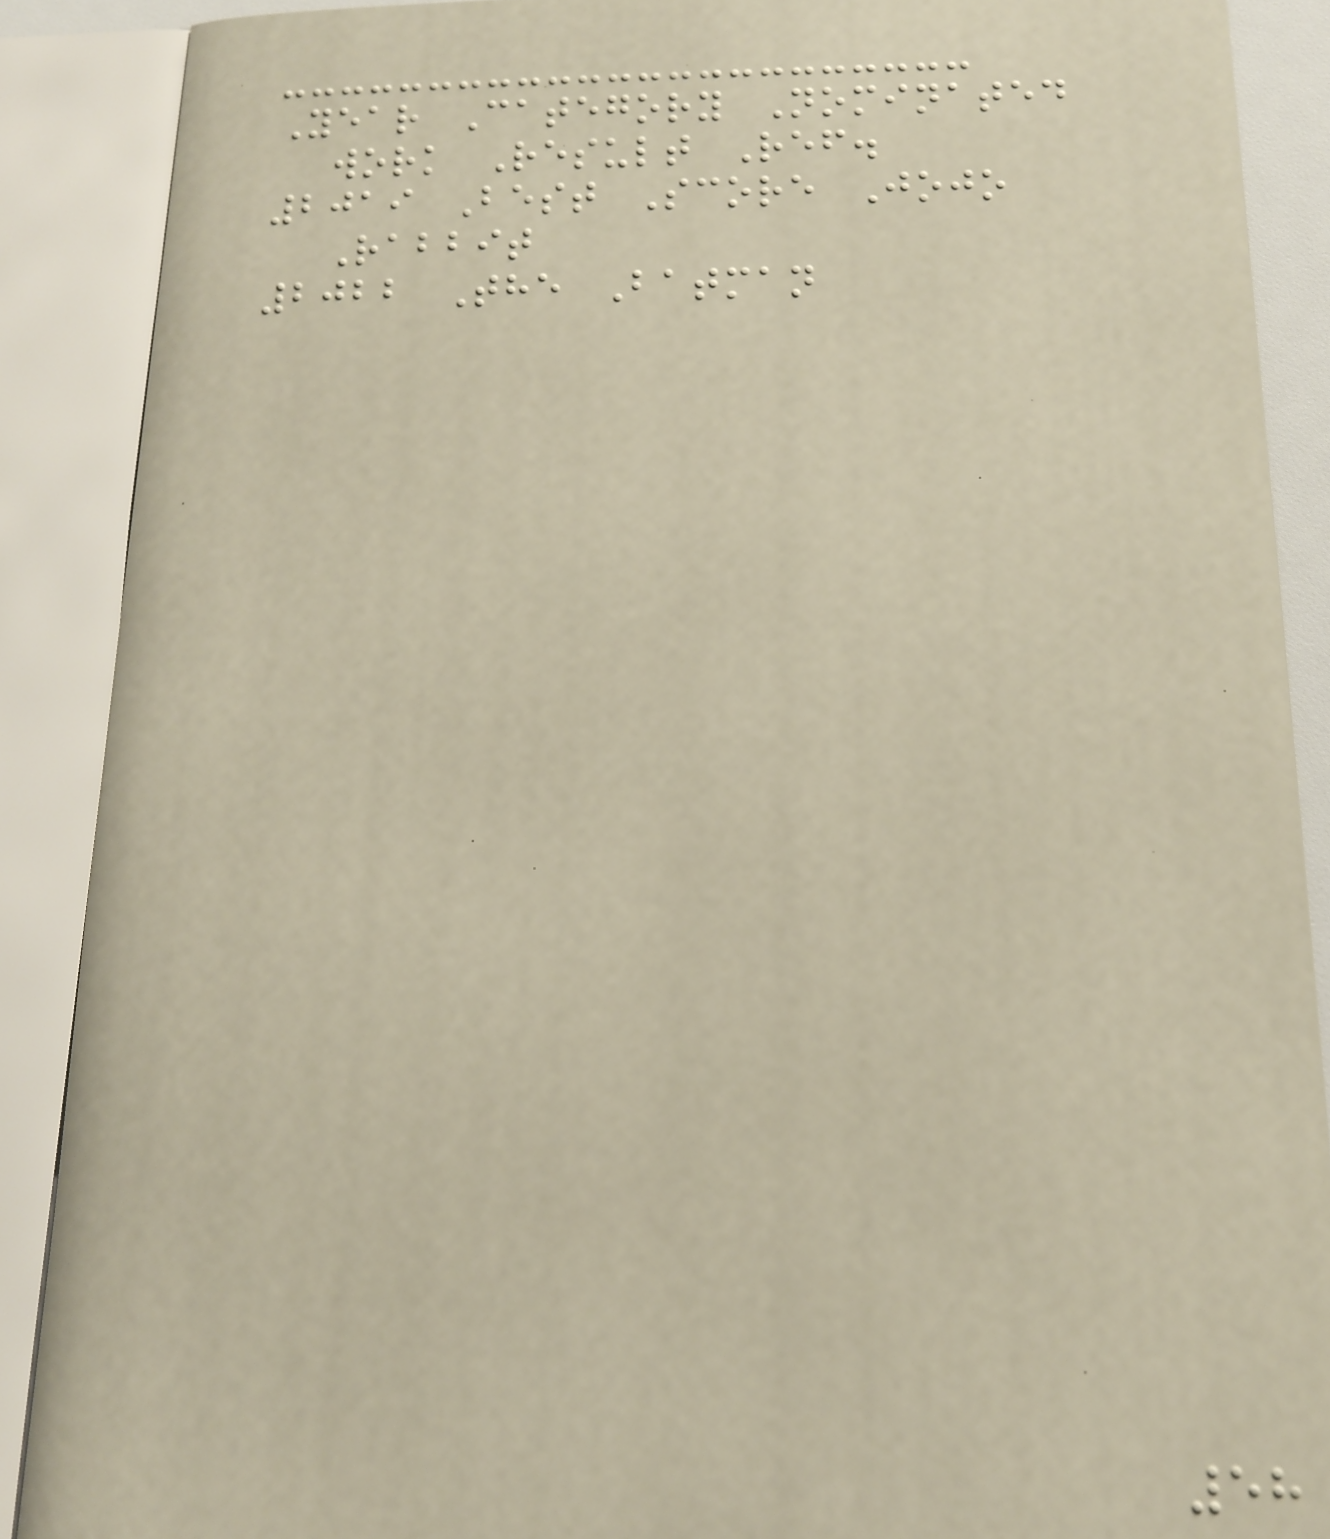Year Category Nominated
work Result Ref.
2019 Best Score Jojo
Rabbit
2022 The Batman
58
